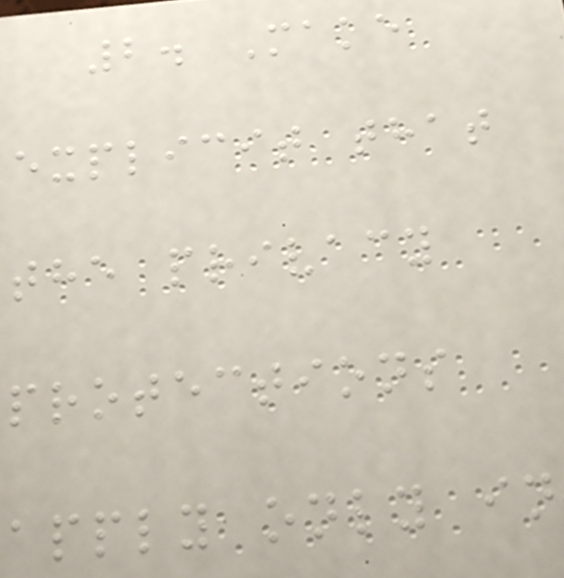2. Make
explicit that
the privacy
protections
apply only in
